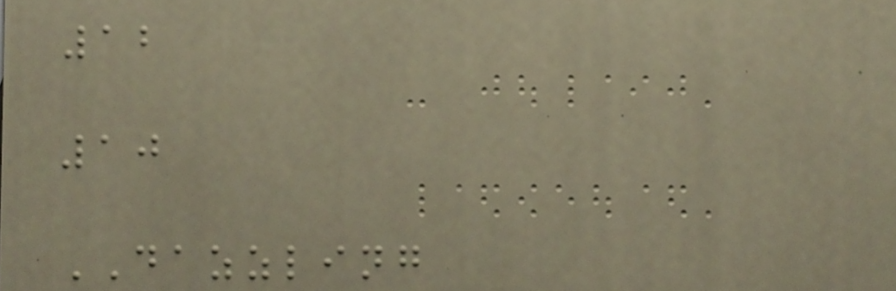12
10
DAZZLING
